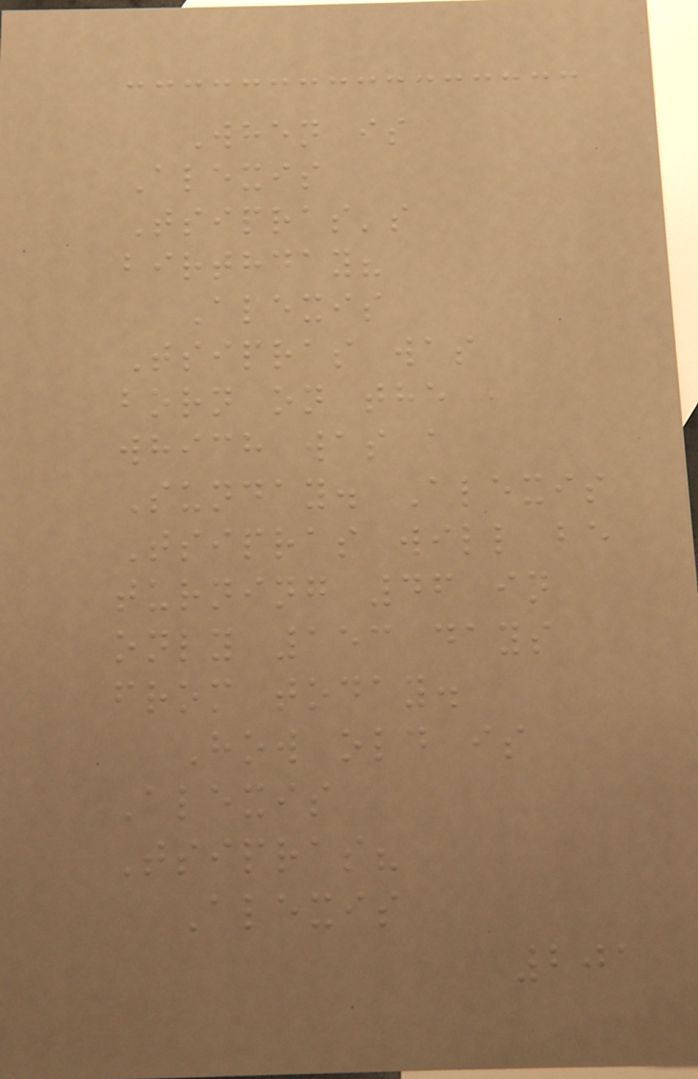When is
Alexis
Tsipras's
birthday?
Alexis
Tsipras was
born on the ,
which was a
Sunday. Alexis
Tsipras will be
turning 46 in
only 153 days
from today.
How old is
Alexis
Tsipras?
Alexis
201
